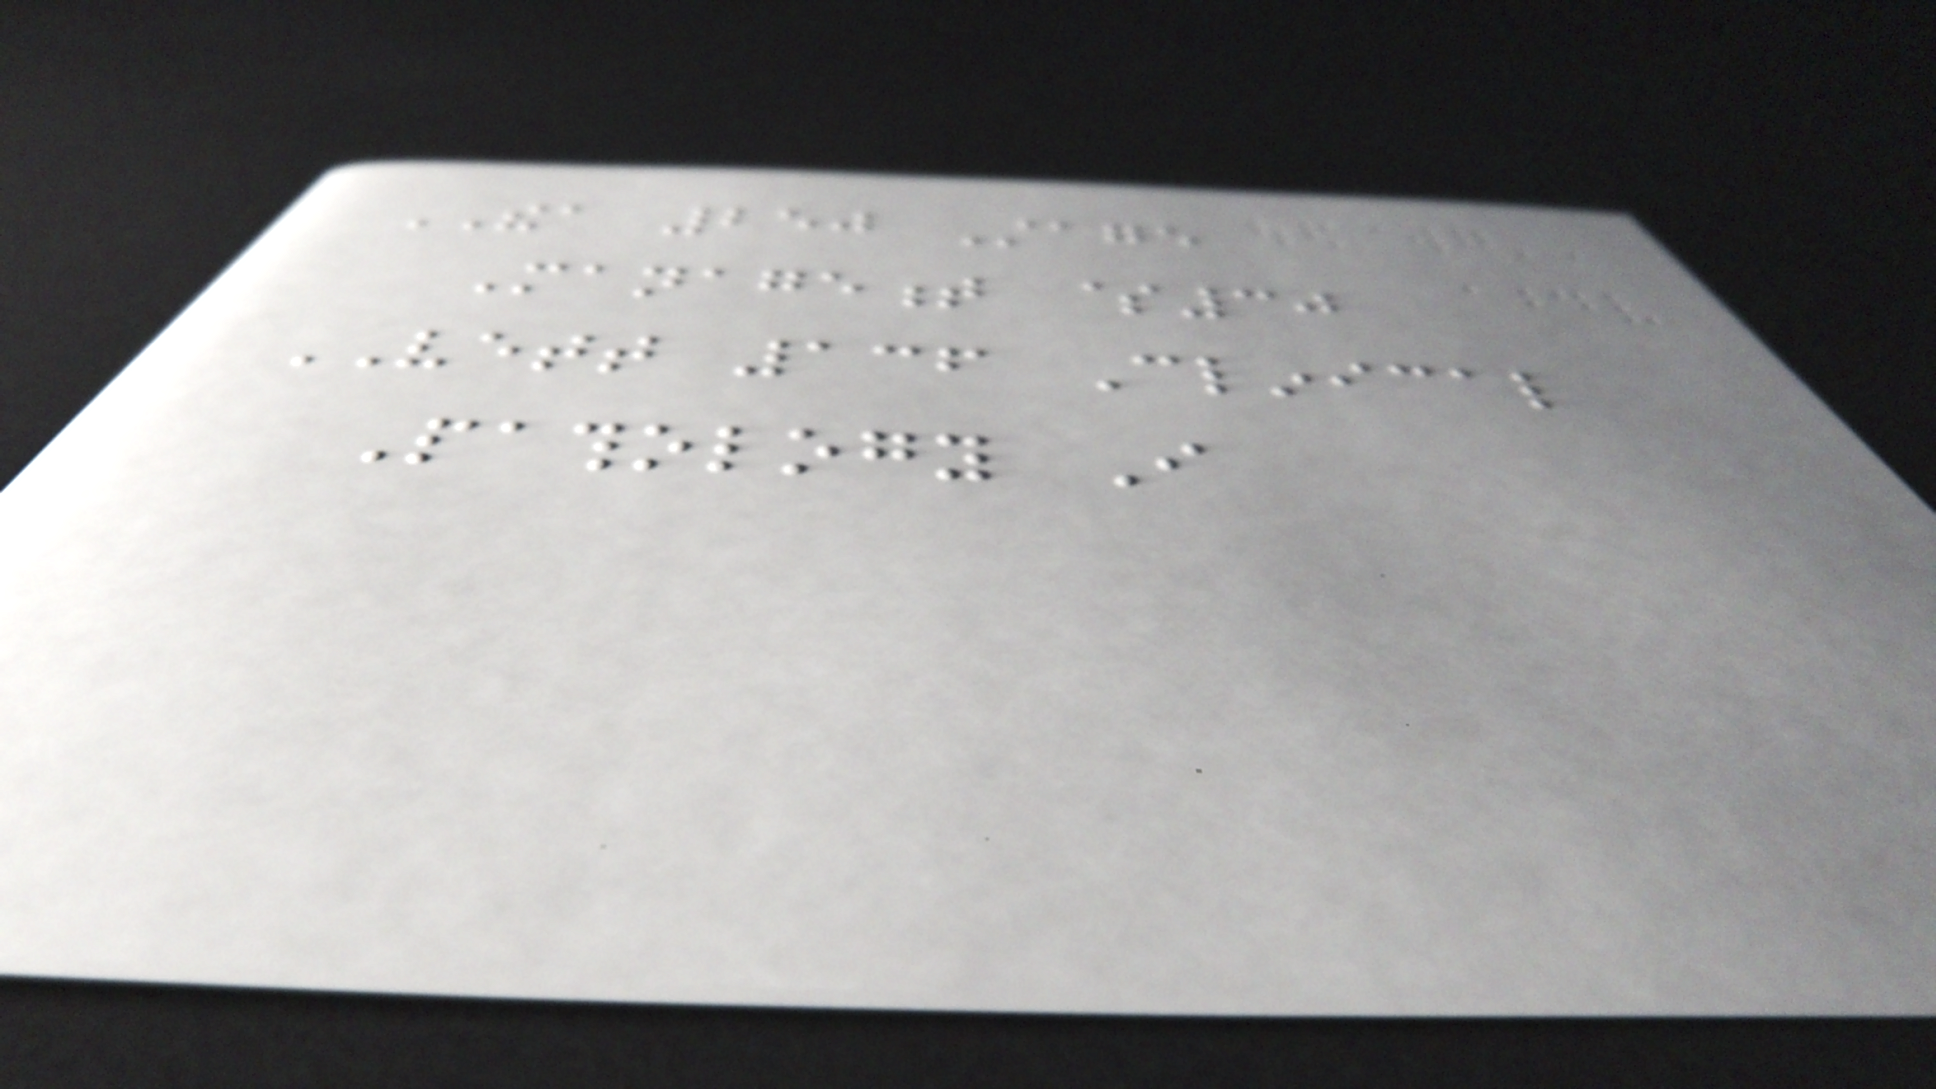THEA 250 Stage
Management $30
VETT 136 Clinical
Pathology I
